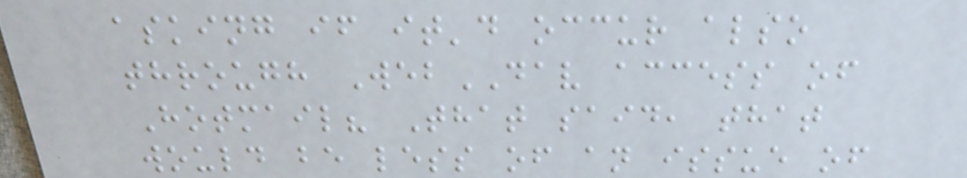asking if it'd occur also
through WebDAV access of
Hotmail? That said, that
would be less of an issue of
